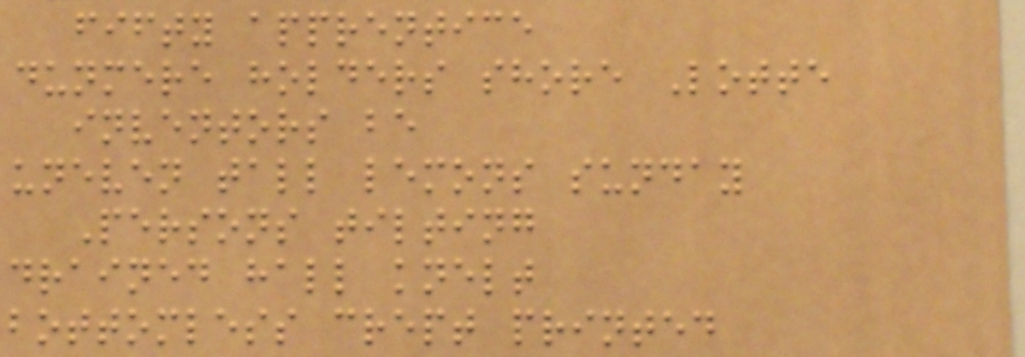fifty apprentice
dunmere holders shore Lotte
inventors be
uneven tall lemons sunday
Persons tilting
drained hall knelt
bottomless crept printed
